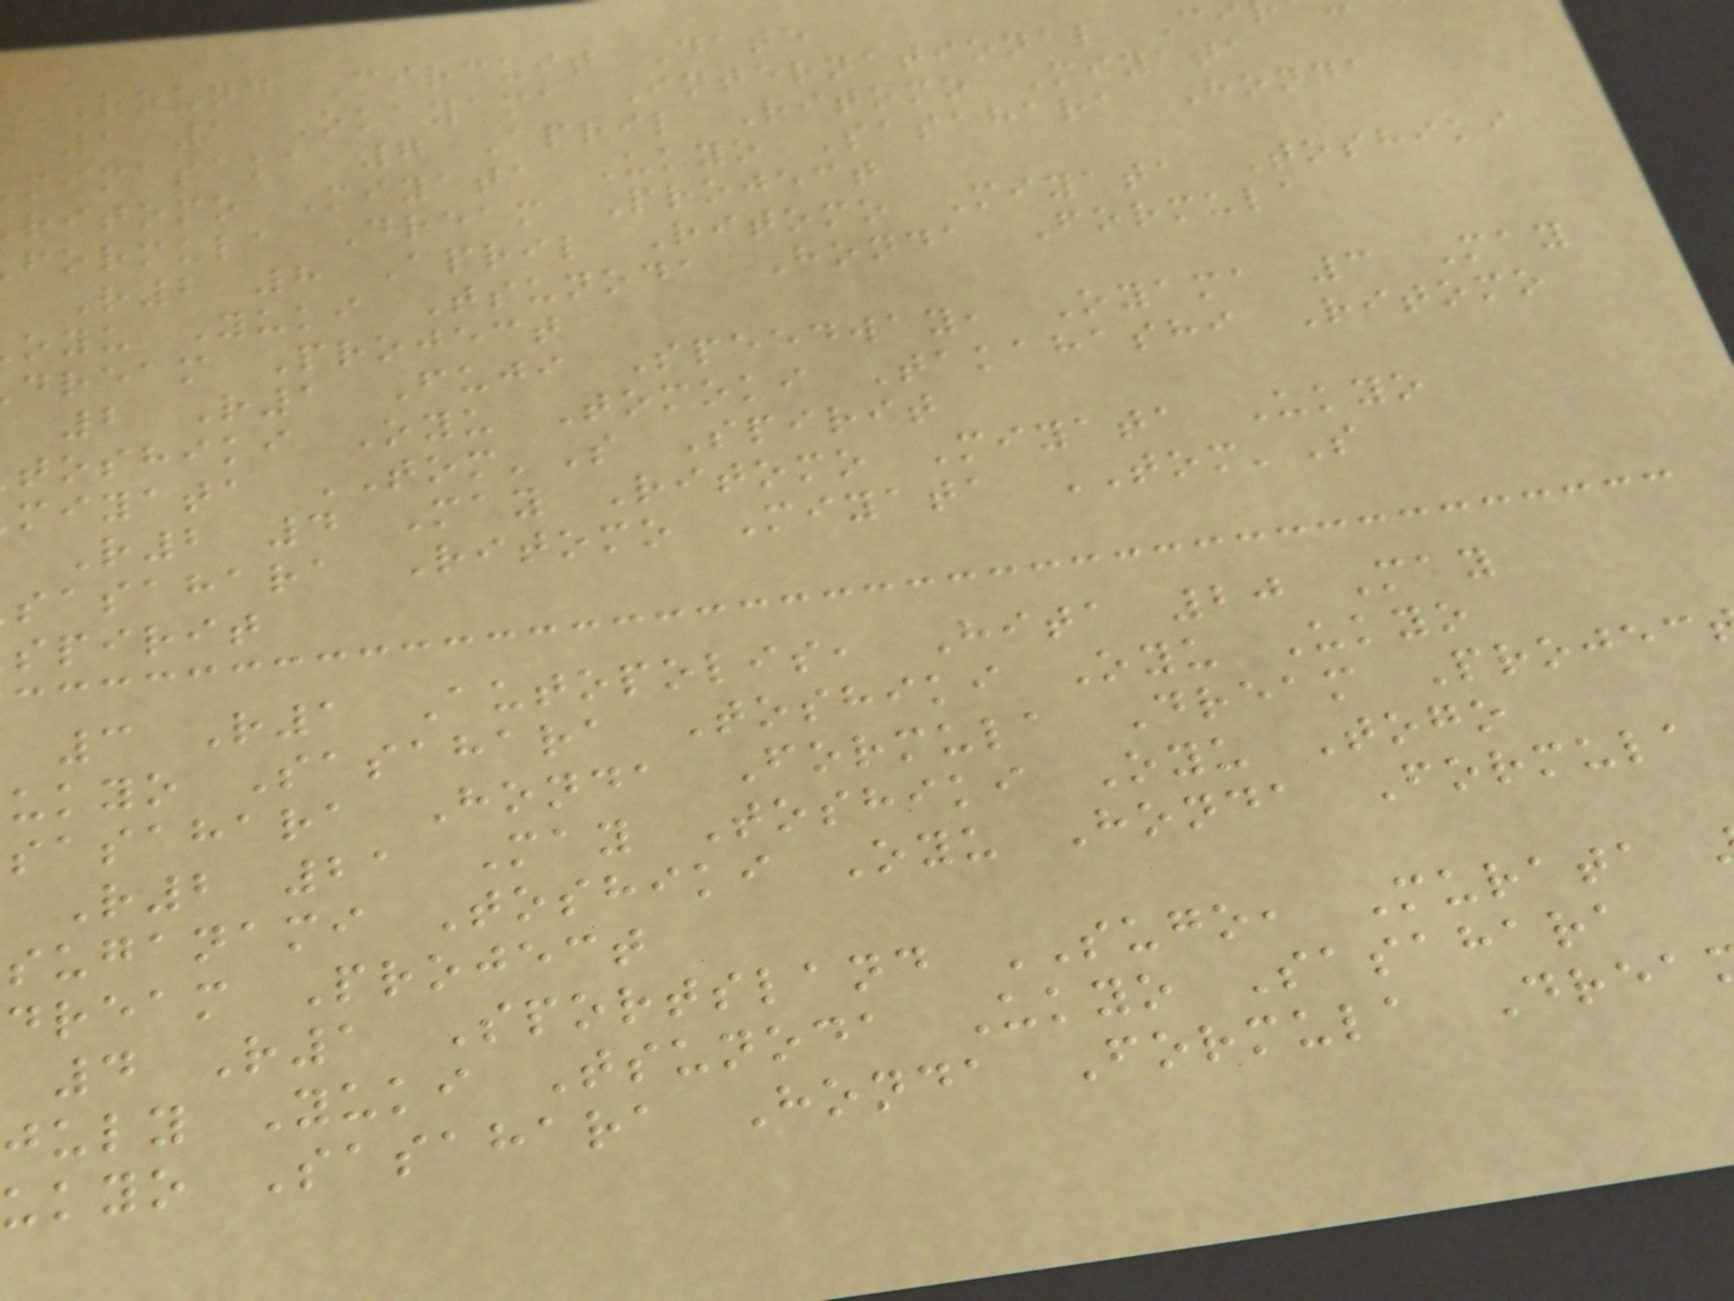Round Circuit Date
1 1 Okayama International Ci
mimasaka 7 April Ritomo Miyata
ritomo Miyata Ukyo Sasahara Honda
formula Dream Project
R2 8 April Ritomo Miyata Toshiki
oyu Yuki Tsunoda Honda Formula
dream Project
2 R1 Fuji Speedway, Oyama 3 May
toshiki Oyu Tomoki Takahashi Ritomo
miyata TOM'S Spirit
R2 4 May Ritomo Miyata Ukyo
sasahara Ritomo Miyata TOM'S
spirit
3 R1 Autopolis, Hita 20 May
ukyo Sasahara Toshiki Oyu Ukyo
sasahara Honda Formula Dream Projec
R2 21 May Toshiki Oyu Togo
suganami Toshiki Oyu Honda Formula
dream Project
4 R1 Sportsland SUGO, Murata
july Yuki Tsunoda Ukyo Sasahara
ukyo Sasahara Honda Formula Drea
